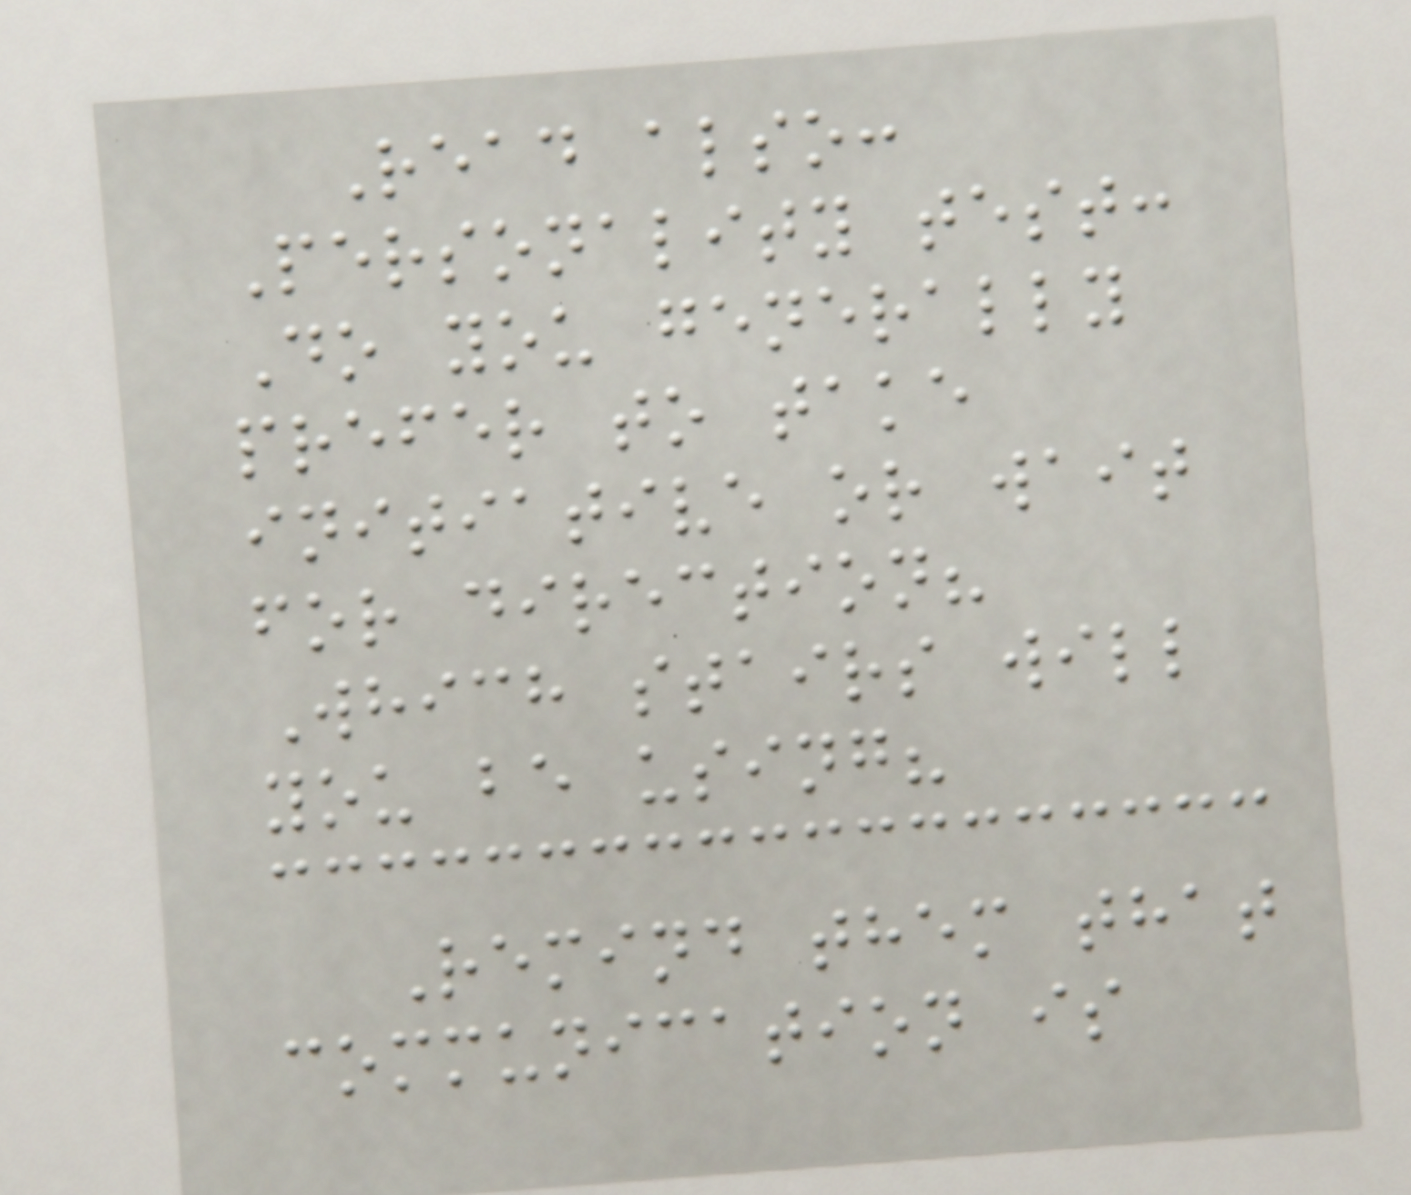Read also:
Personality test:
Do you generally
prefer to take
initiative or wait
for direction?
Which stairs will
you be using?
Remind them that
communication is
